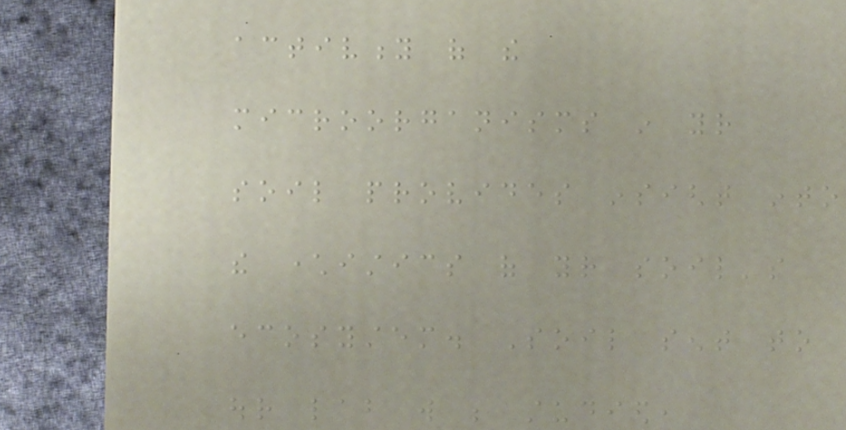activity of the
microorganisms in your
soil provides insight into
the characteristics of your soil's
ecosystem. Soil sent to
our lab will be studied,
